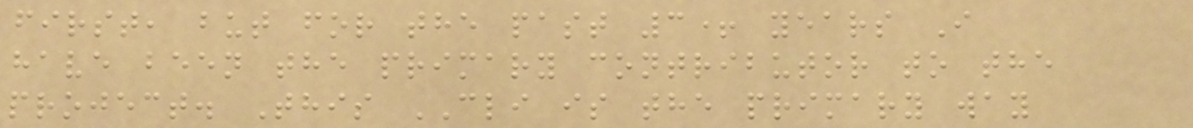first, but for the past 3+ years I
have been the primary contributor to the
project. This CLI is the primary way
